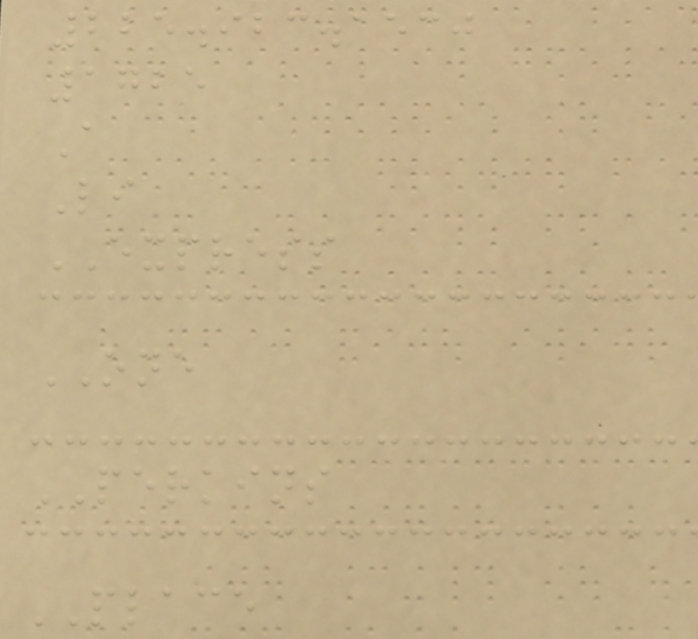225.923.1530
1725
A
Li
EXPRESS
ONE
PERKINS
PLACE
